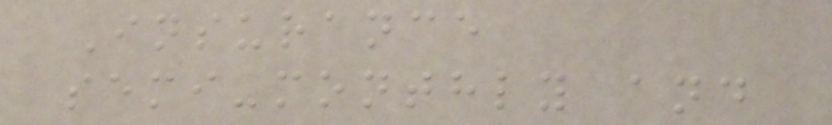Insurance
semi-monthly and
